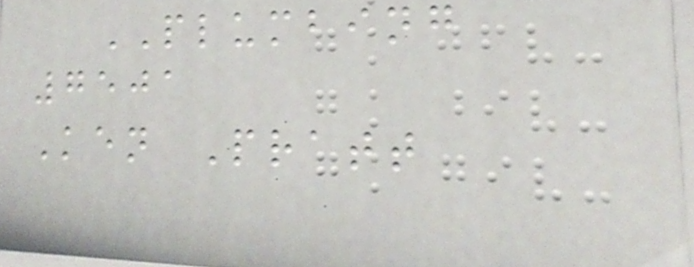PLUMBING
7501
Ken Pratt
